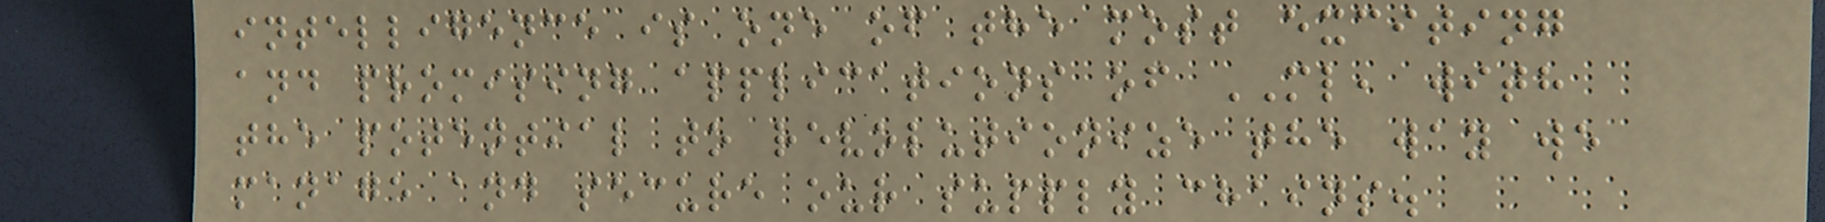intelligence is one of the most exciting
and promising applications of ML, with
the potential to revolutionize the way we
manage and secure our supply chains.
